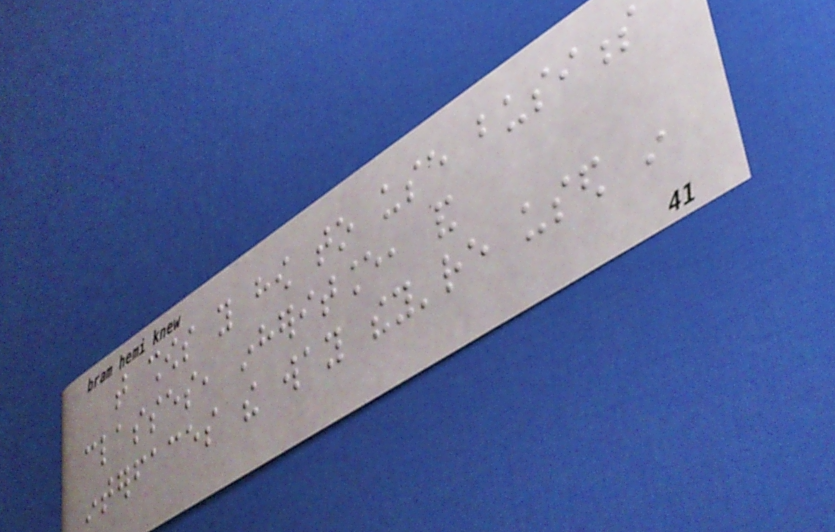that shows you how to use business
classes, inheritance, and
interfaces the way they're used in
